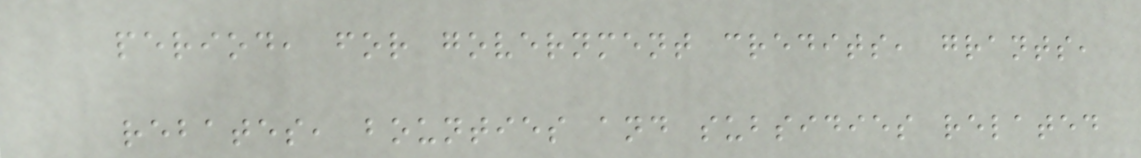period, for government credits, grants,
rebates, bounties and subsidies related
